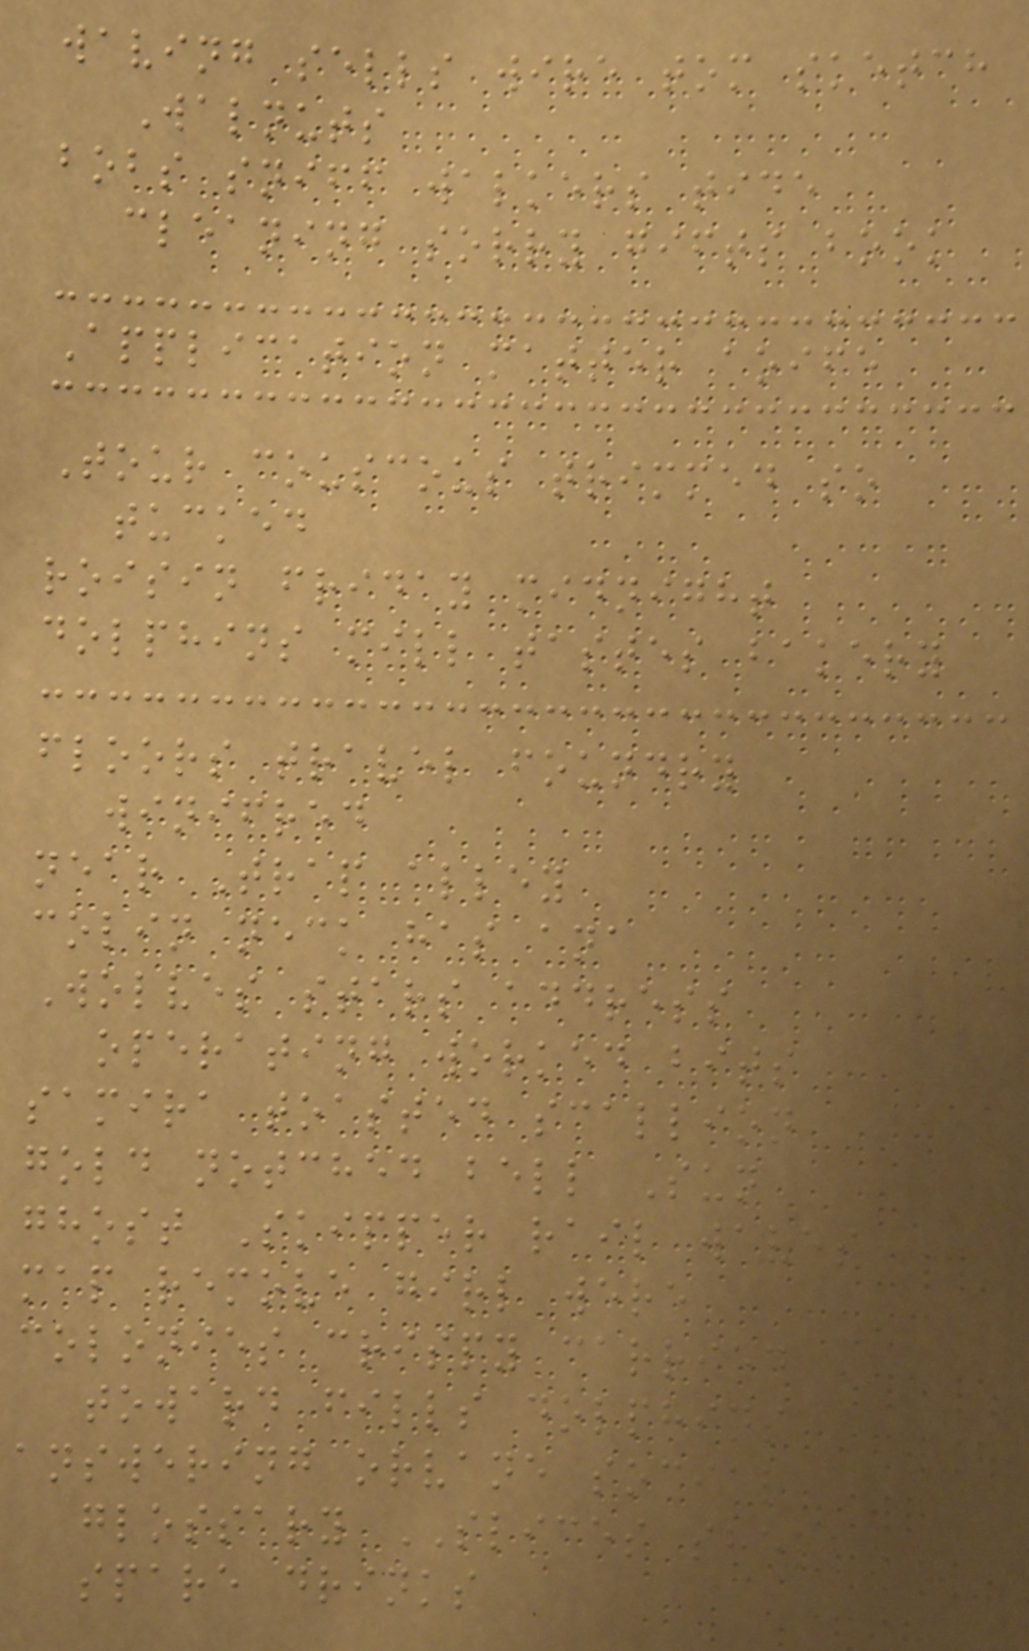waving sells wire tom sketch
Walnuts
bobs sniff walkers tide
cleaning sorry gifts book
Application matter aoife
Tour couscous trimmed so
tucked
roisin friday midnight
dolphins mill tastes bakery
floors travel foundry
winifred
near Trap alley
colin neck has ana
Wolves stars address
operating worked bits
samira toasted scallion
gold notched bell Sun
ghost Skipper rail waves
map remove girl were
colonies crispy carried
toward fills dolphins
answering orvane social
glossary SLICES shell
spare drinks
